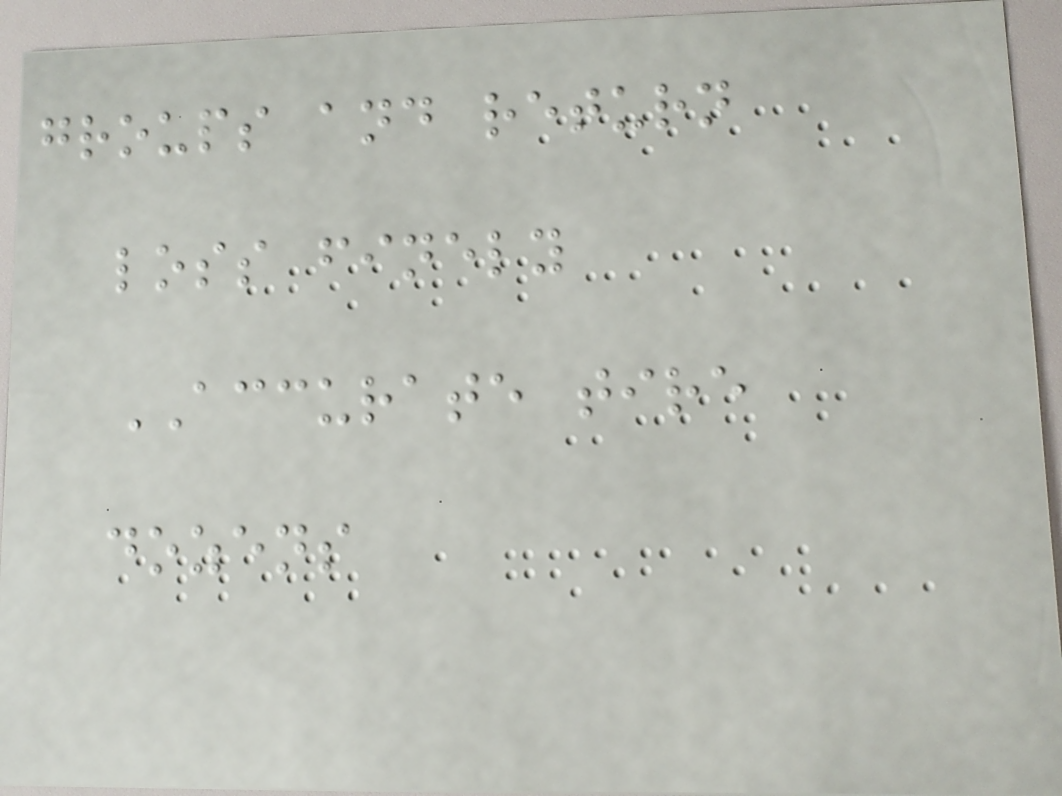groups and return
loss finely
ACCURATE tire
dozens
